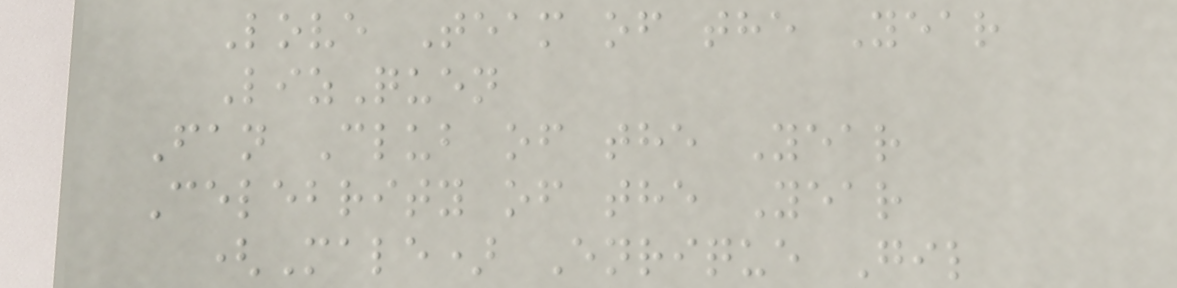Love Team of the Year
LizQuen
Fan Club of the Year
Celebrity of the Year
(Male) Enrique Gil
